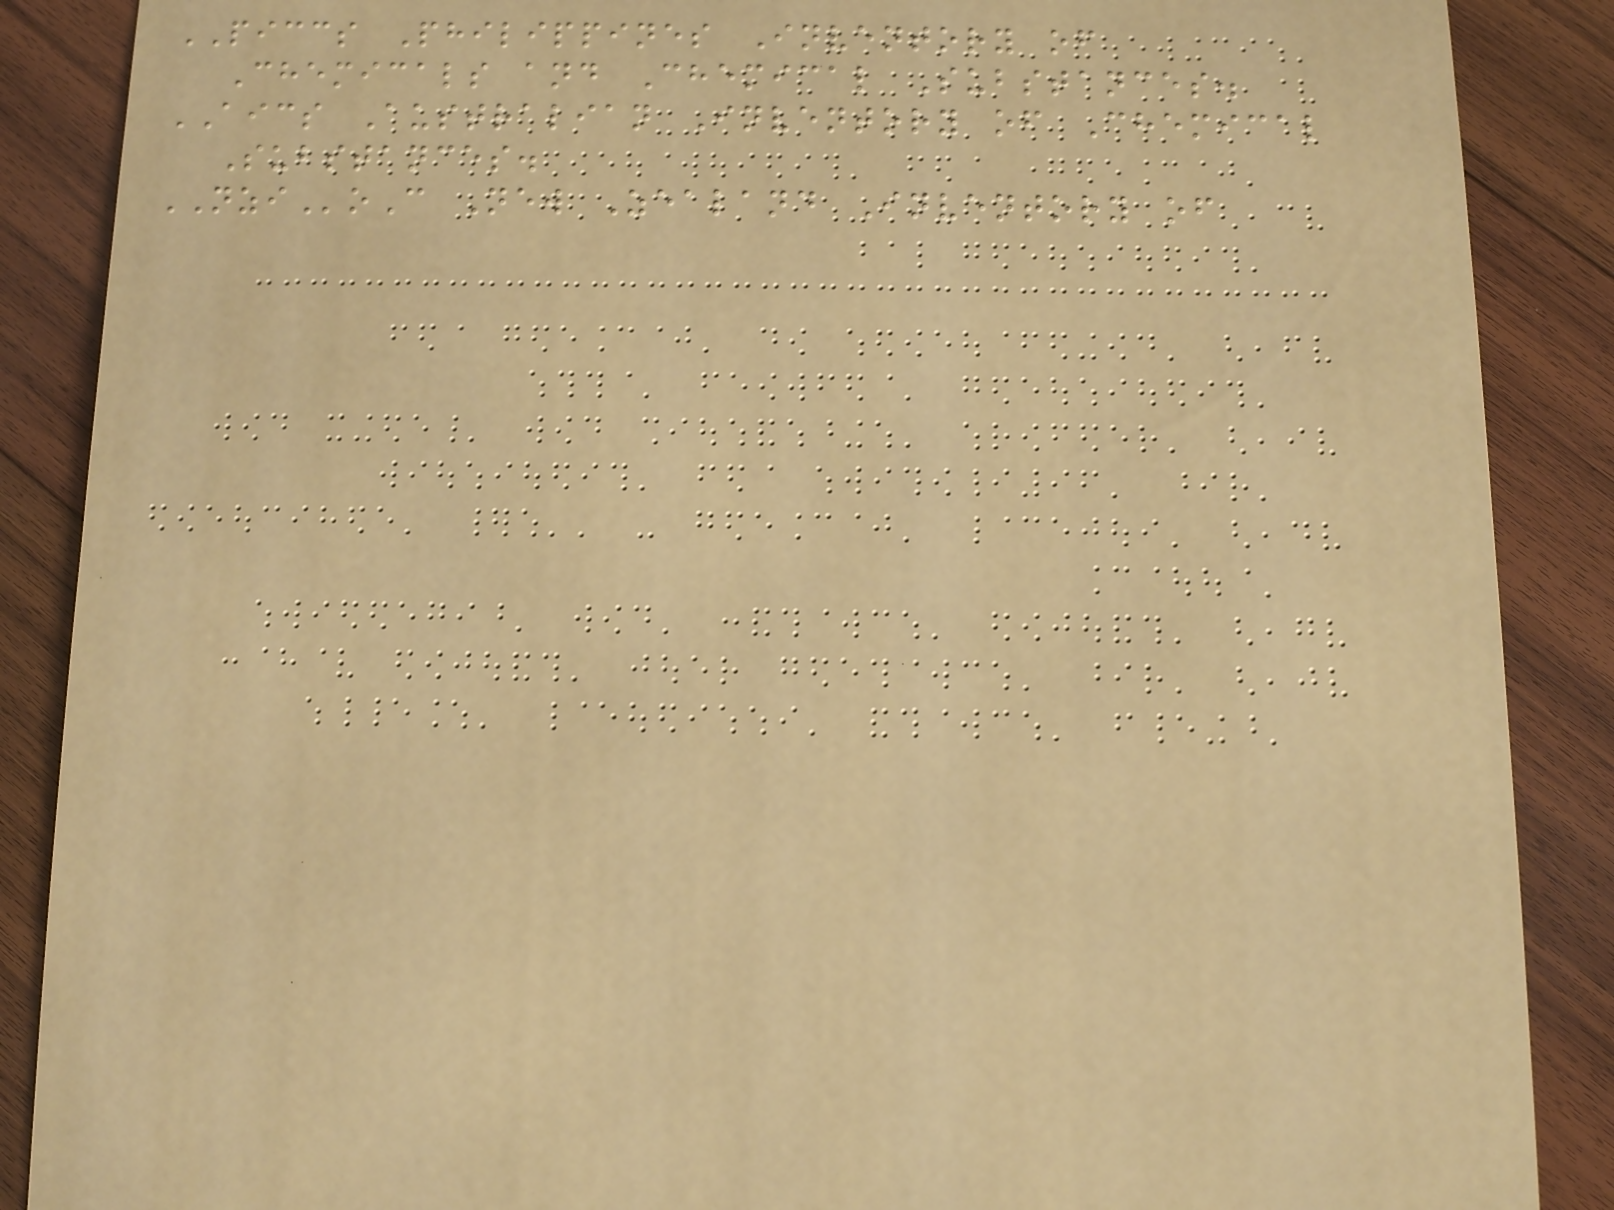PICCS Philippines Inventory of
Chemicals and Chemical Substances.
AICS Australian Inventory of Chemical
Substances.
NZIoC New Zealand Inventory of
